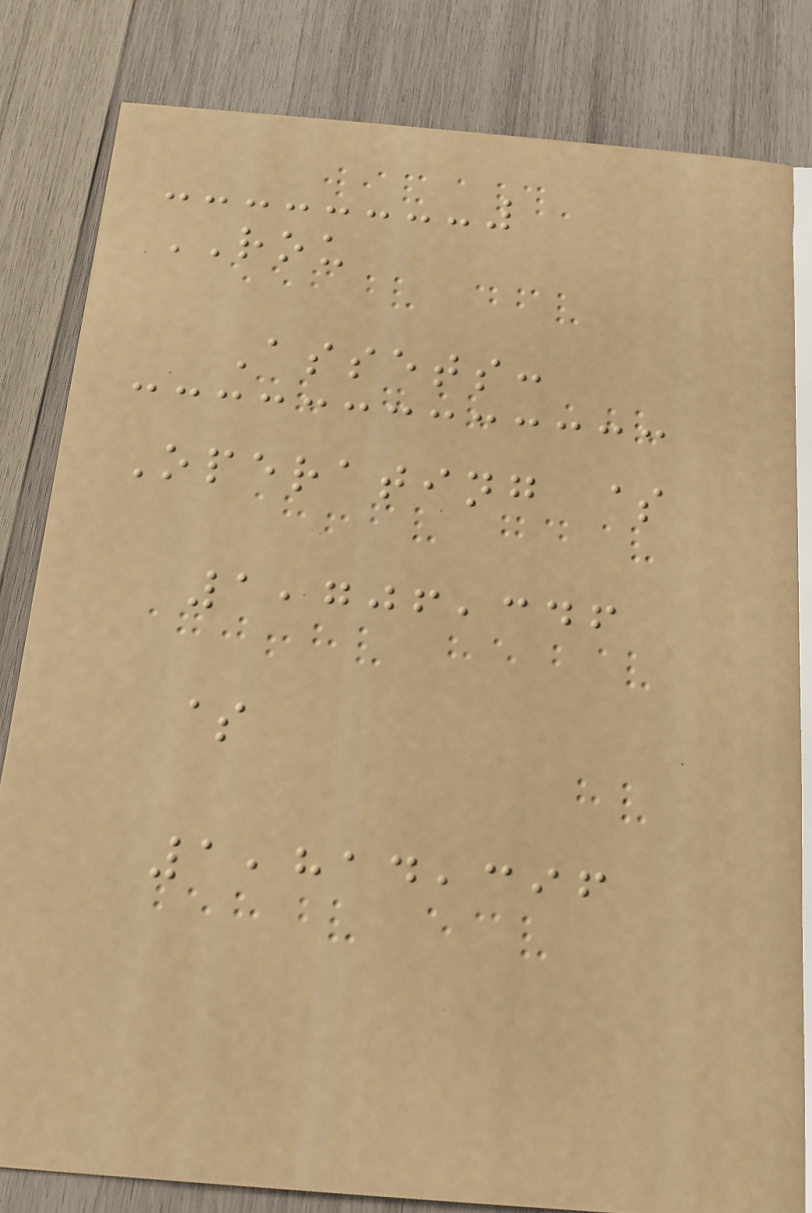ROU
Assets:
Operating $
1,706,346
$
1,814,396
